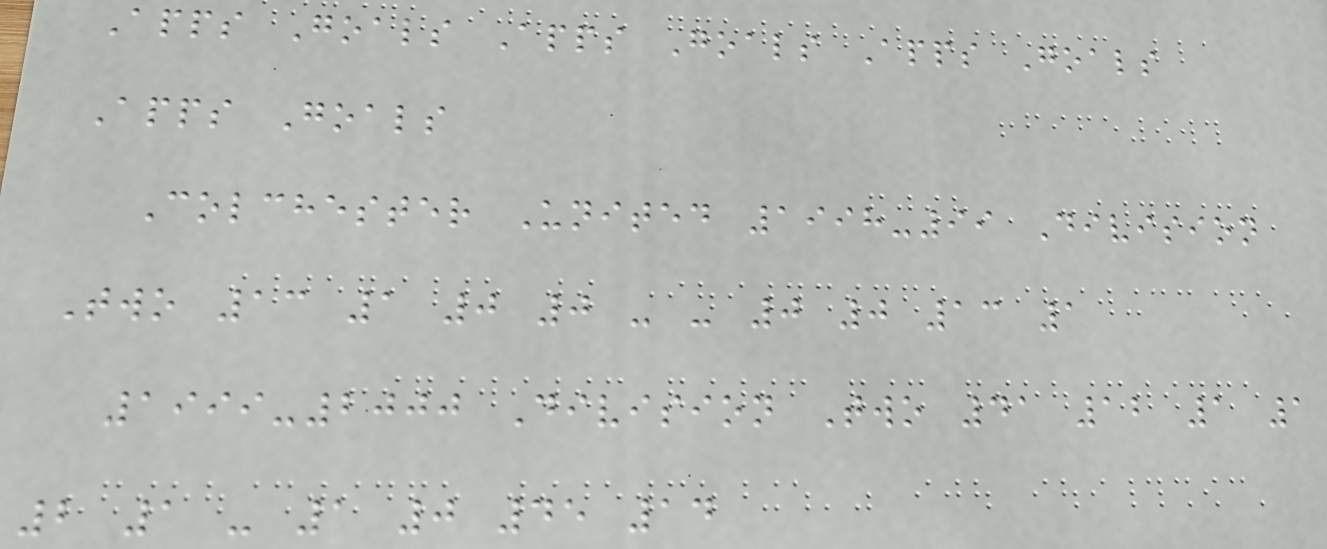Apps Goals Apps Goals Apps Goals
Apps Goals
Colchester United 1998-99 Division
Two 13 1 0 0 - - 0 0 13 1
1999-2000 Division Two 41 12 1 1
2 1 - 1 0 45 14
